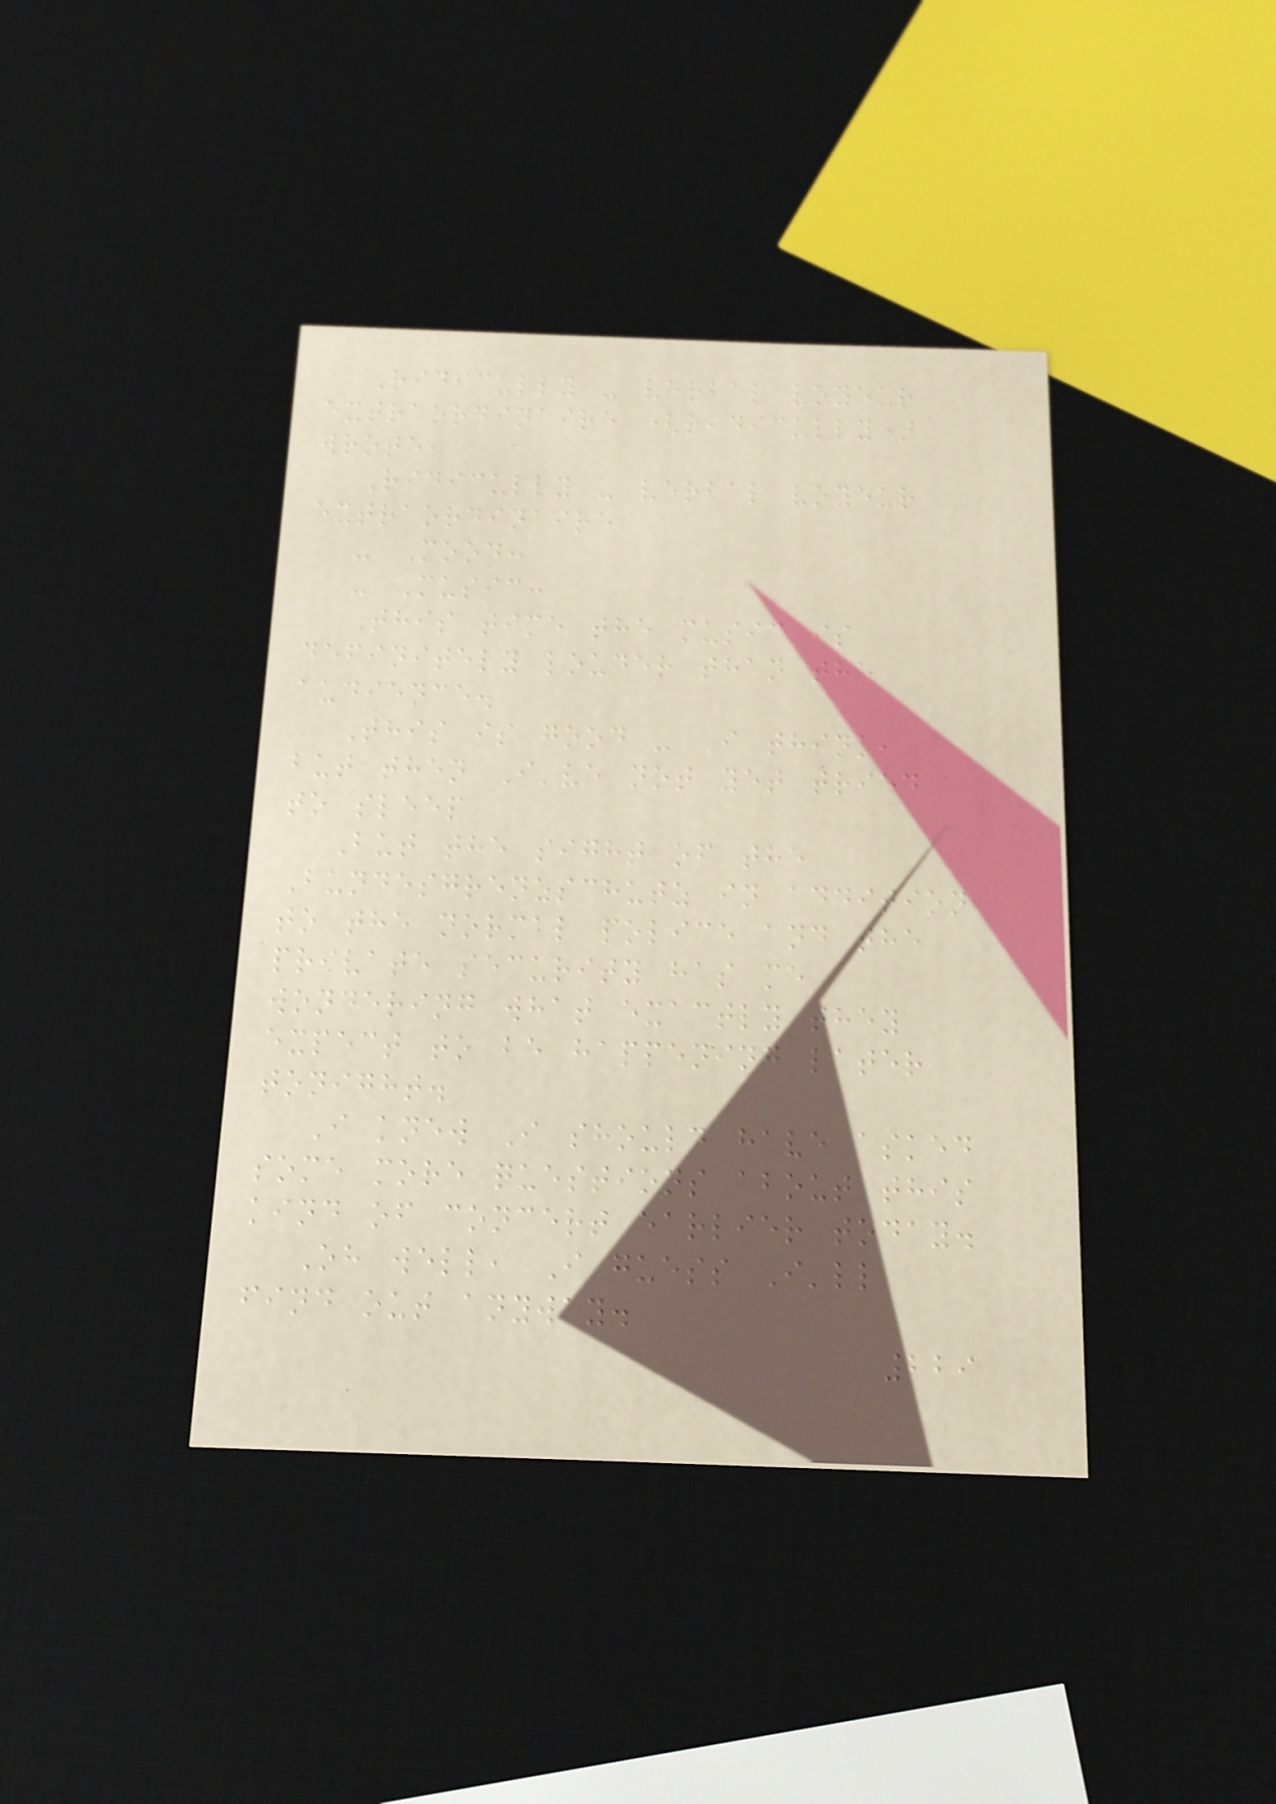Ridicully - verbal voyeur
extraordinaire (ridicully)
wrote,
Ridicully - verbal voyeur
extraordinaire
- Mood:
- Music:
This time the music is
definitely louder than the
audience.
This is good - I think,
but then I've not yet tried
to sleep
But the sight of the
Bundesgrenzschutz in addition
to the normal police and the
private security has me
wondering what exactly they
expect to be happening later
tonight.
I knew I should have asked
some more questions about this
kind of concert earlier today.
Oh well, I guess I'll
find out anyway.
229
